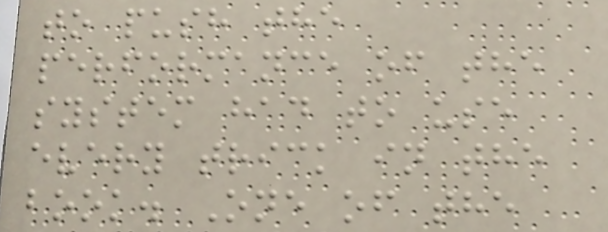to push the
performance of the
system had to use
every trick in the
book. One of the
